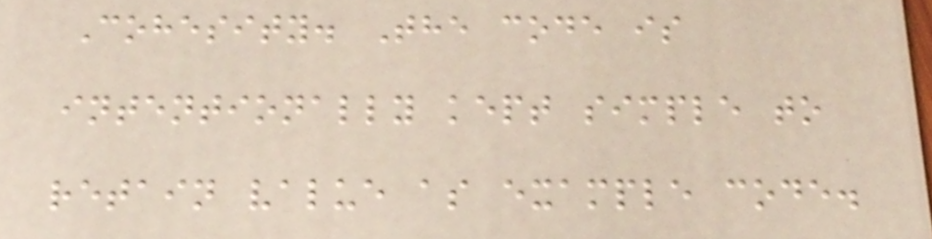Cohesity. The code is
intentionally kept simple to
retain value as example code.
